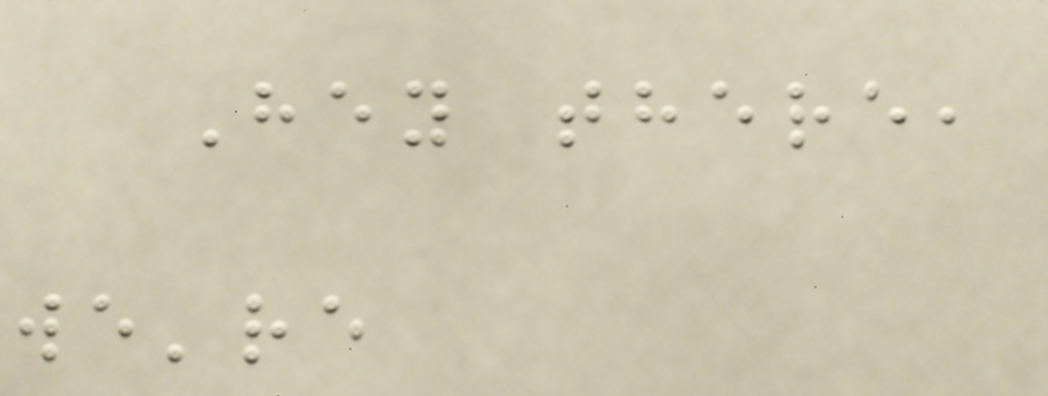Hey there,
we're
